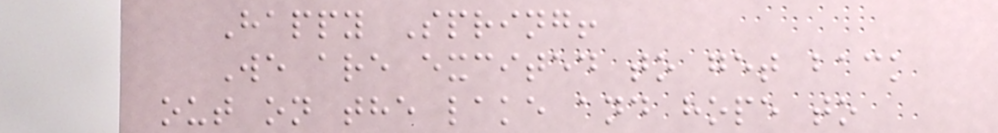Happy Spring!
We are excited to get back
out on the lake and hope to
